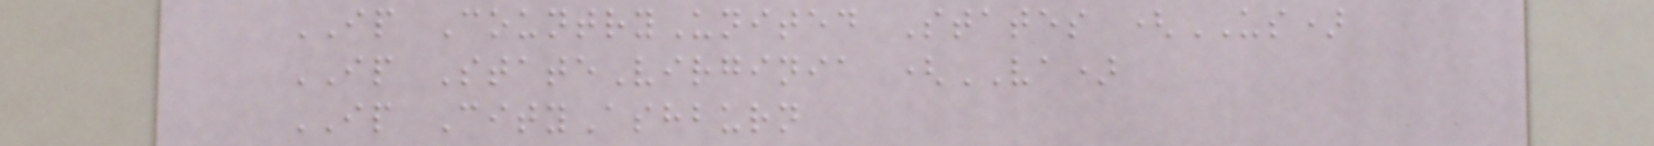IP CountryUnited States (US)
IP StateVirginia (VA)
IP CityAshburn
